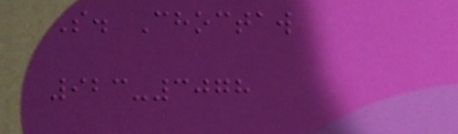S. Choctaw
923-3078
